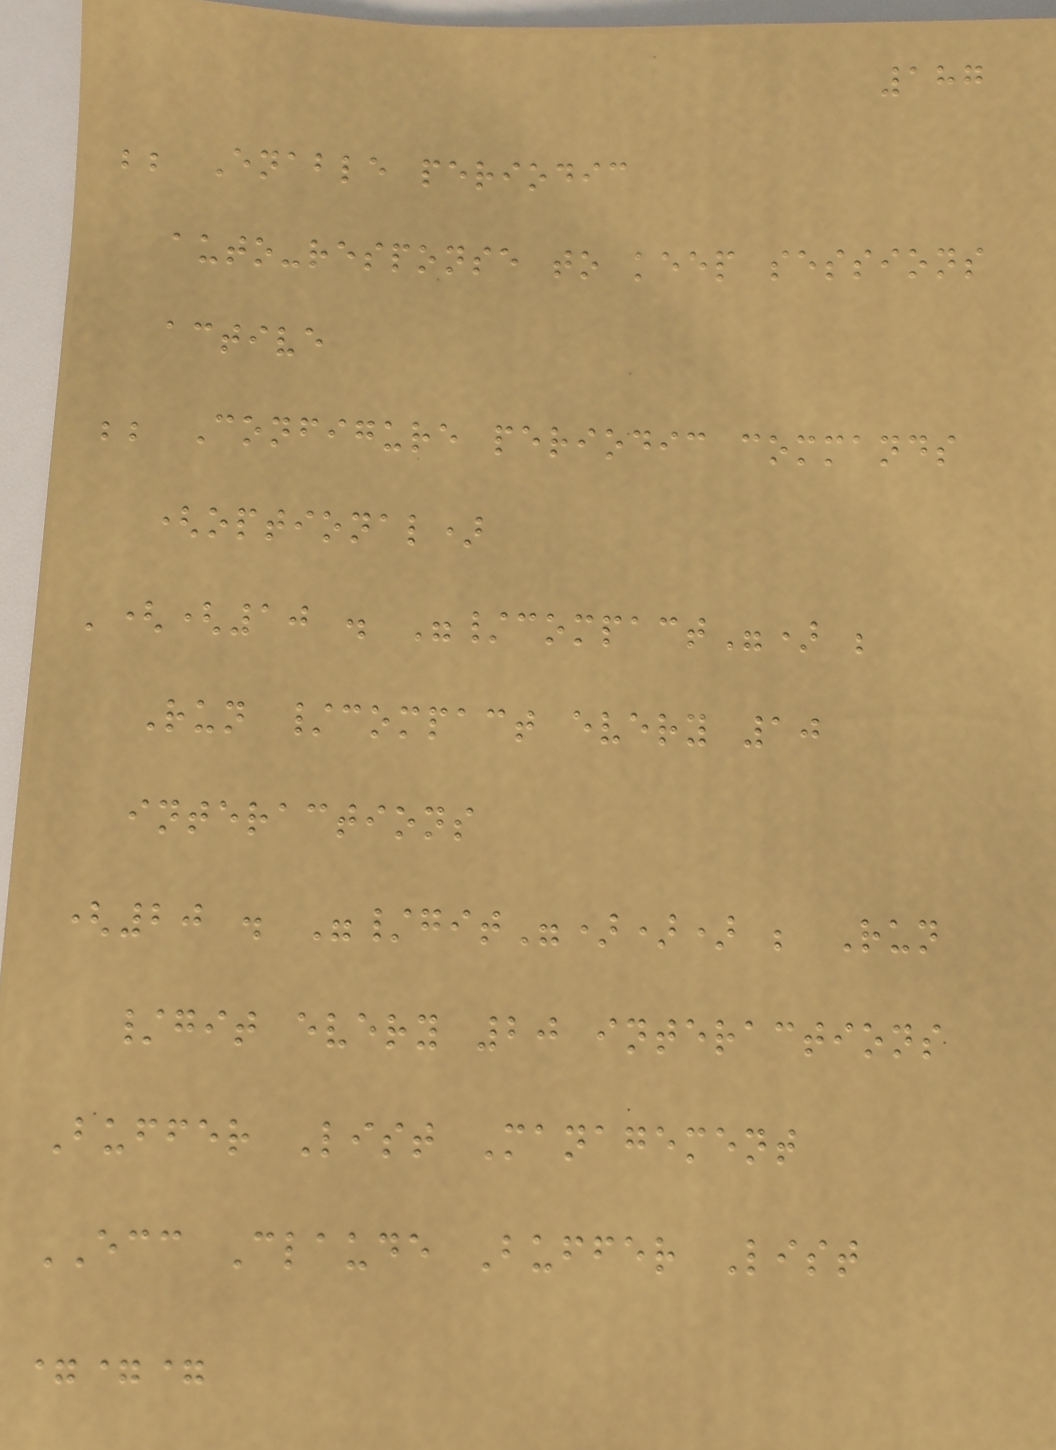187
;; Enable periodic
auto-response to keep sessions
active
;; Configure periodic commands
(optional)
'((10 . "/compact") ;
Run /compact every 10
interactions
(20 . "/git"))) ; Run
/git every 20 interactions
Buffer List Management
ECC Claude Buffer List
===
